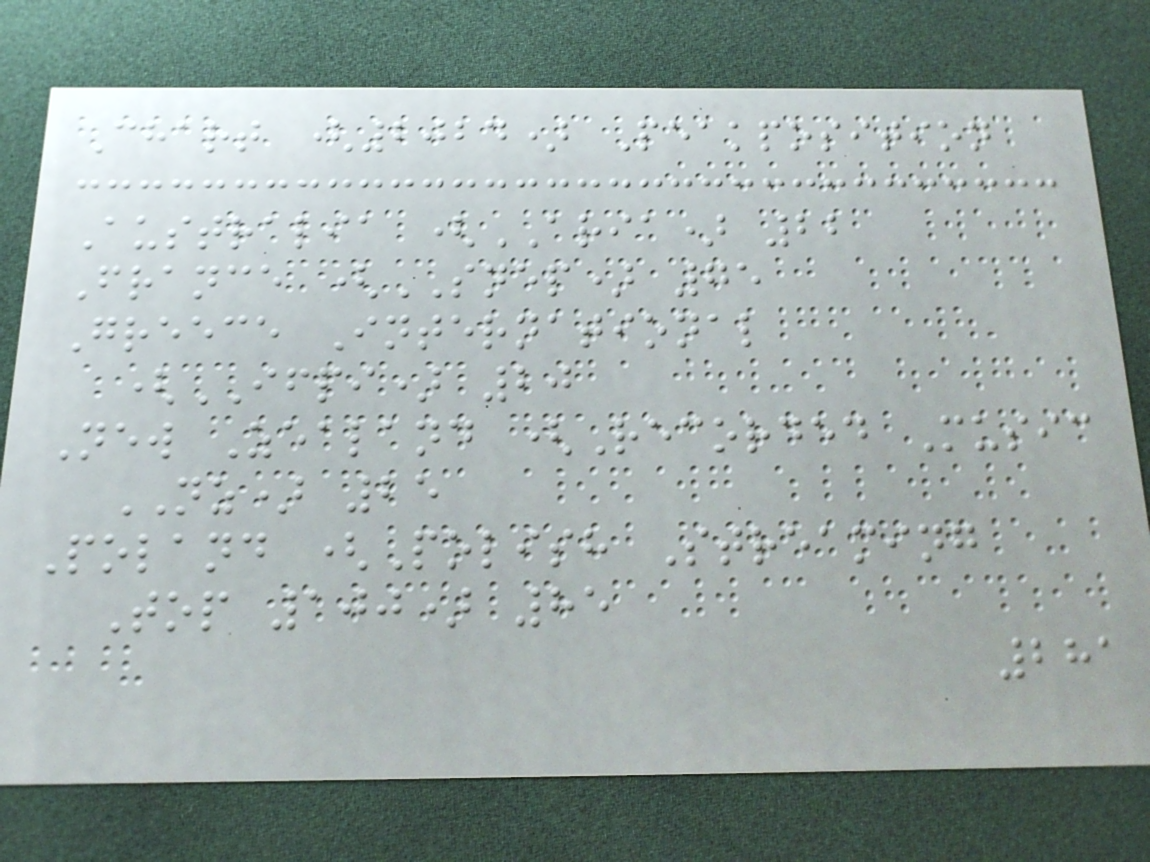Chart (2024) Peakposition
Australia (ARIA) 22
France (SNEP) 75
Greece International
(IFPI) 20
New Zealand (Recorded Music
NZ) 25
Poland (Polish Streaming
Top 100) 85
281
